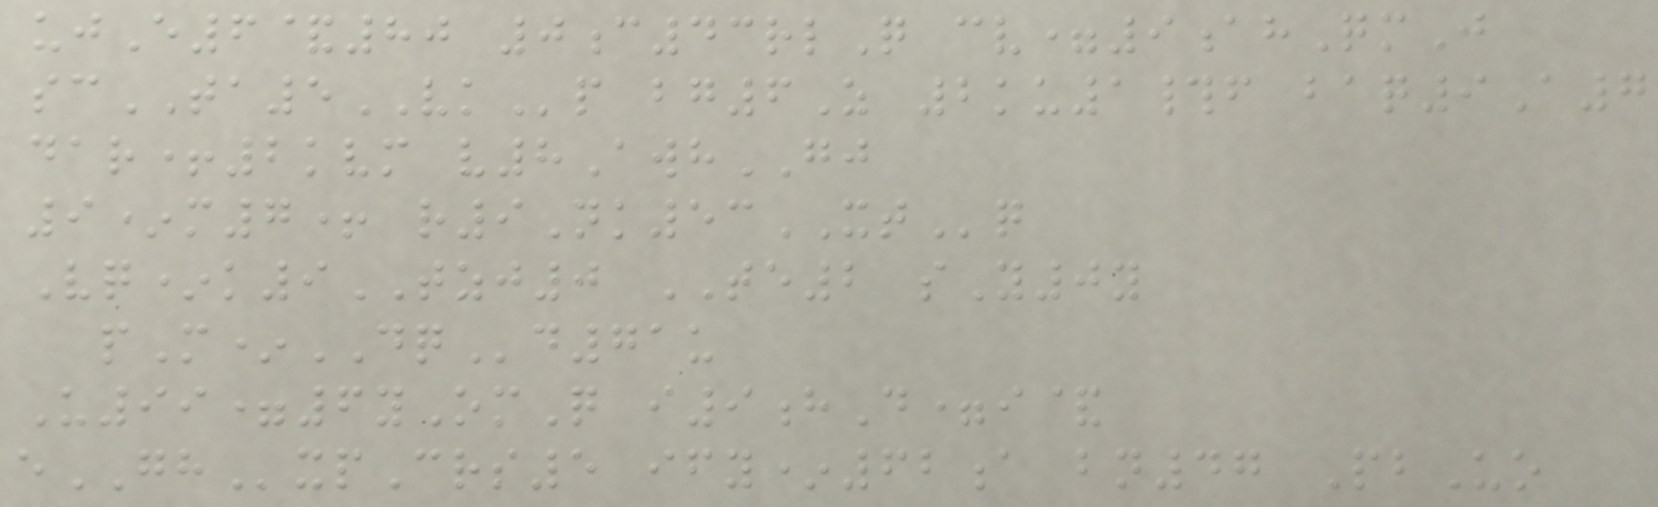ujE6&80 0c43rlQ cv=9ahQmJ
scTA5VKp bg6Z 2ku1#f baq9A7
dar+2kvm v8AwhGJ
9*m7+ r9Nk53XTq
Vq*k9TZJ0 TE2 sY0y
pM*DQd71u
U99=6yOmQ i9hD=i&
eGHxpCrs5 ify*62a bn47 PbUo
